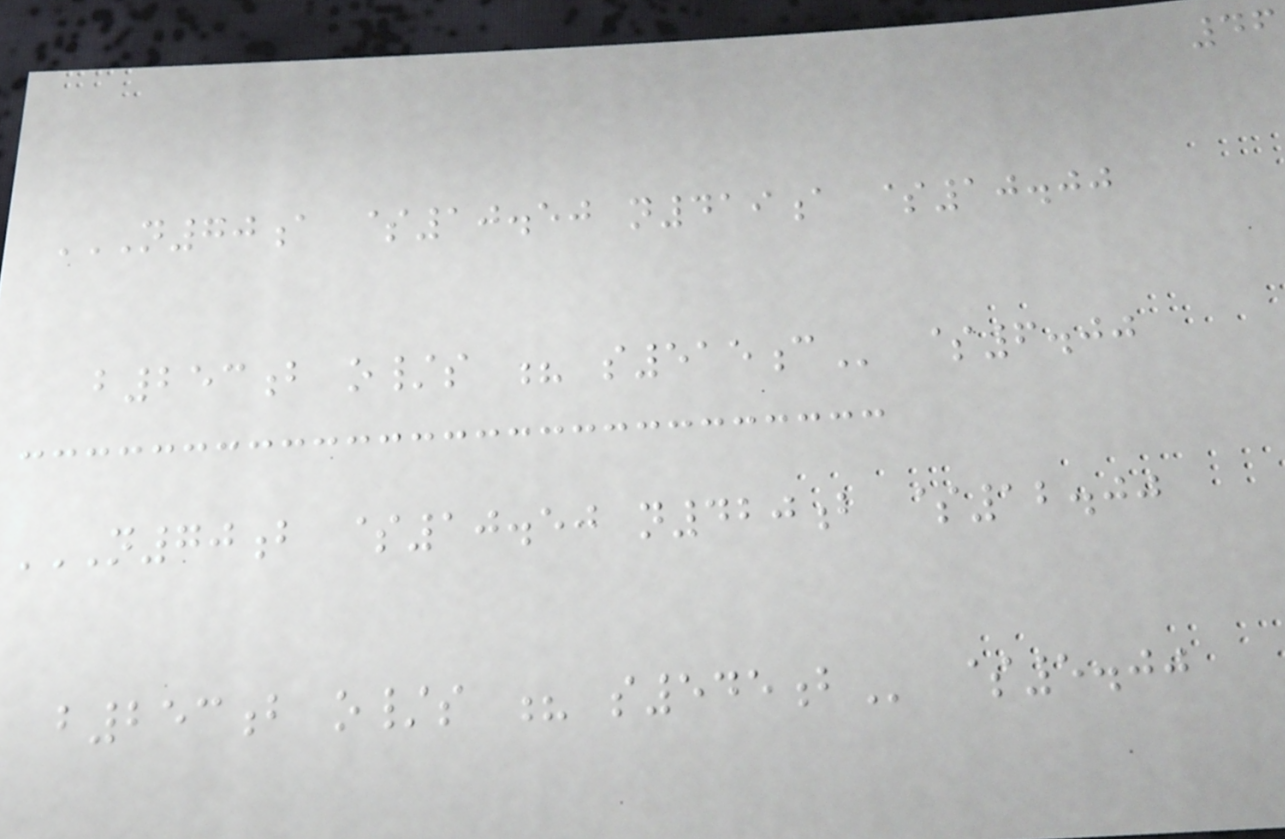46
N70A $10.50 N419A $10.00
B253B O/S ? S515C $6.00
N70B $10.50 N420B $12.00
B253B O/S ? S545B $5.00
